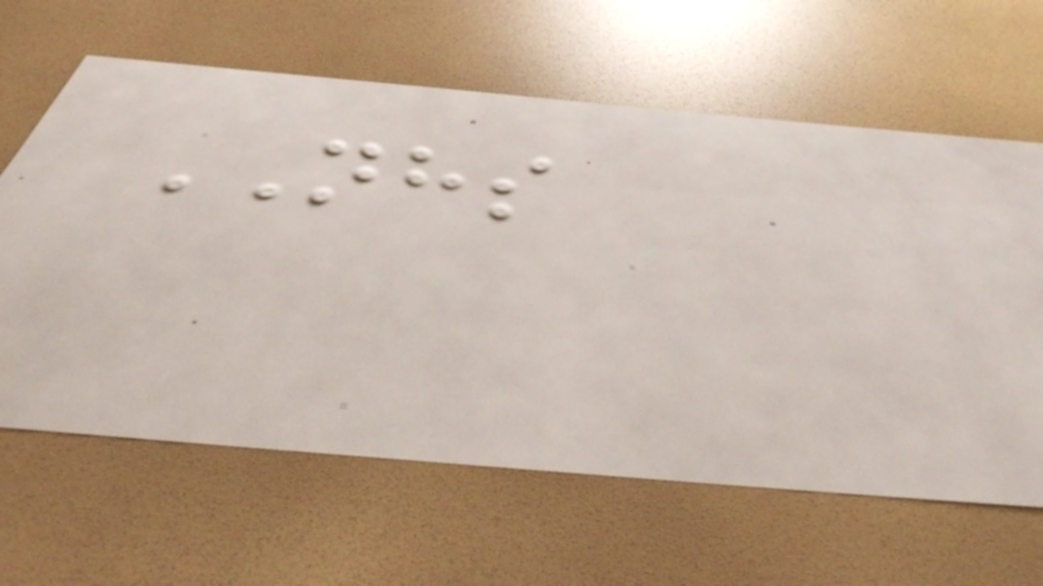NHS
